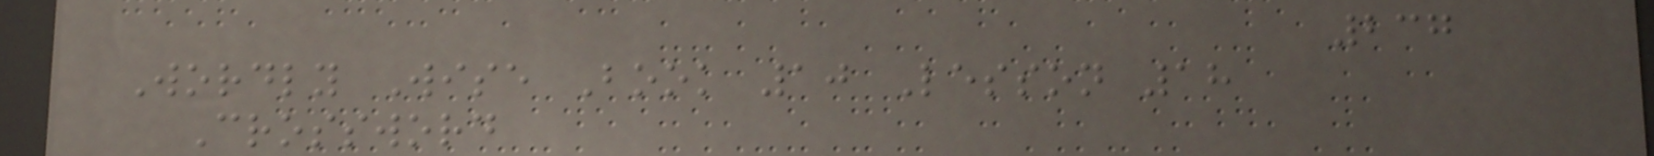237
Wordly Wise Book 10 Lesson 18
Crossword
